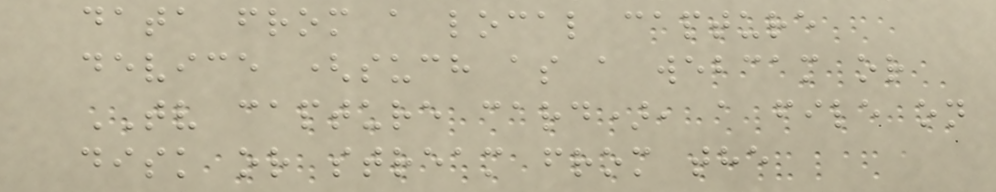data from a local capture
device (such as a webcam or
TV capture card), a file on
disk or stream from the
